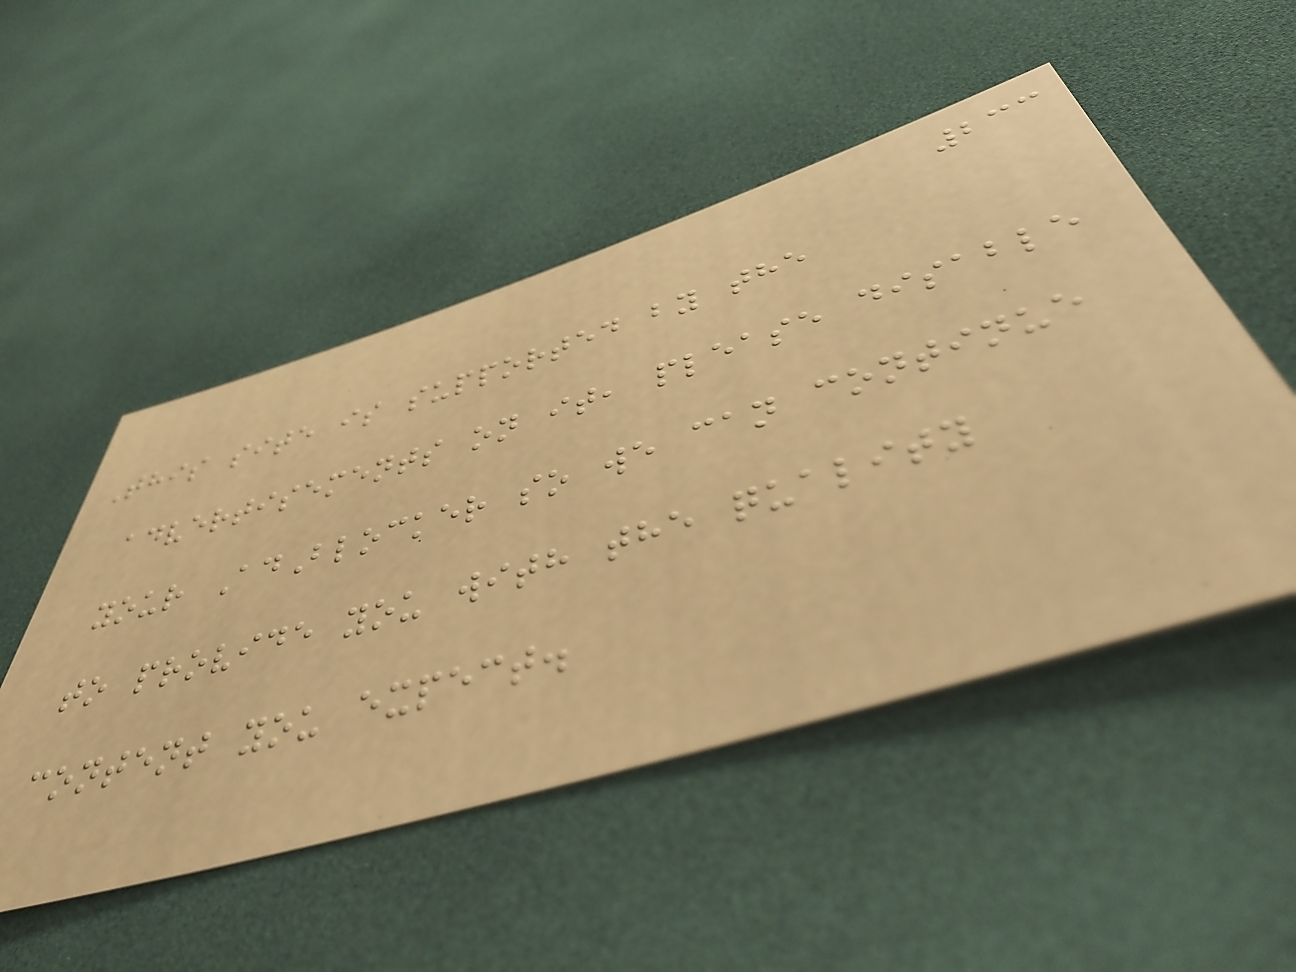233
This site is supported by the
advertisements on it, please disable
your AdBlocker so we can continue
to provide you with the quality
content you expect.
